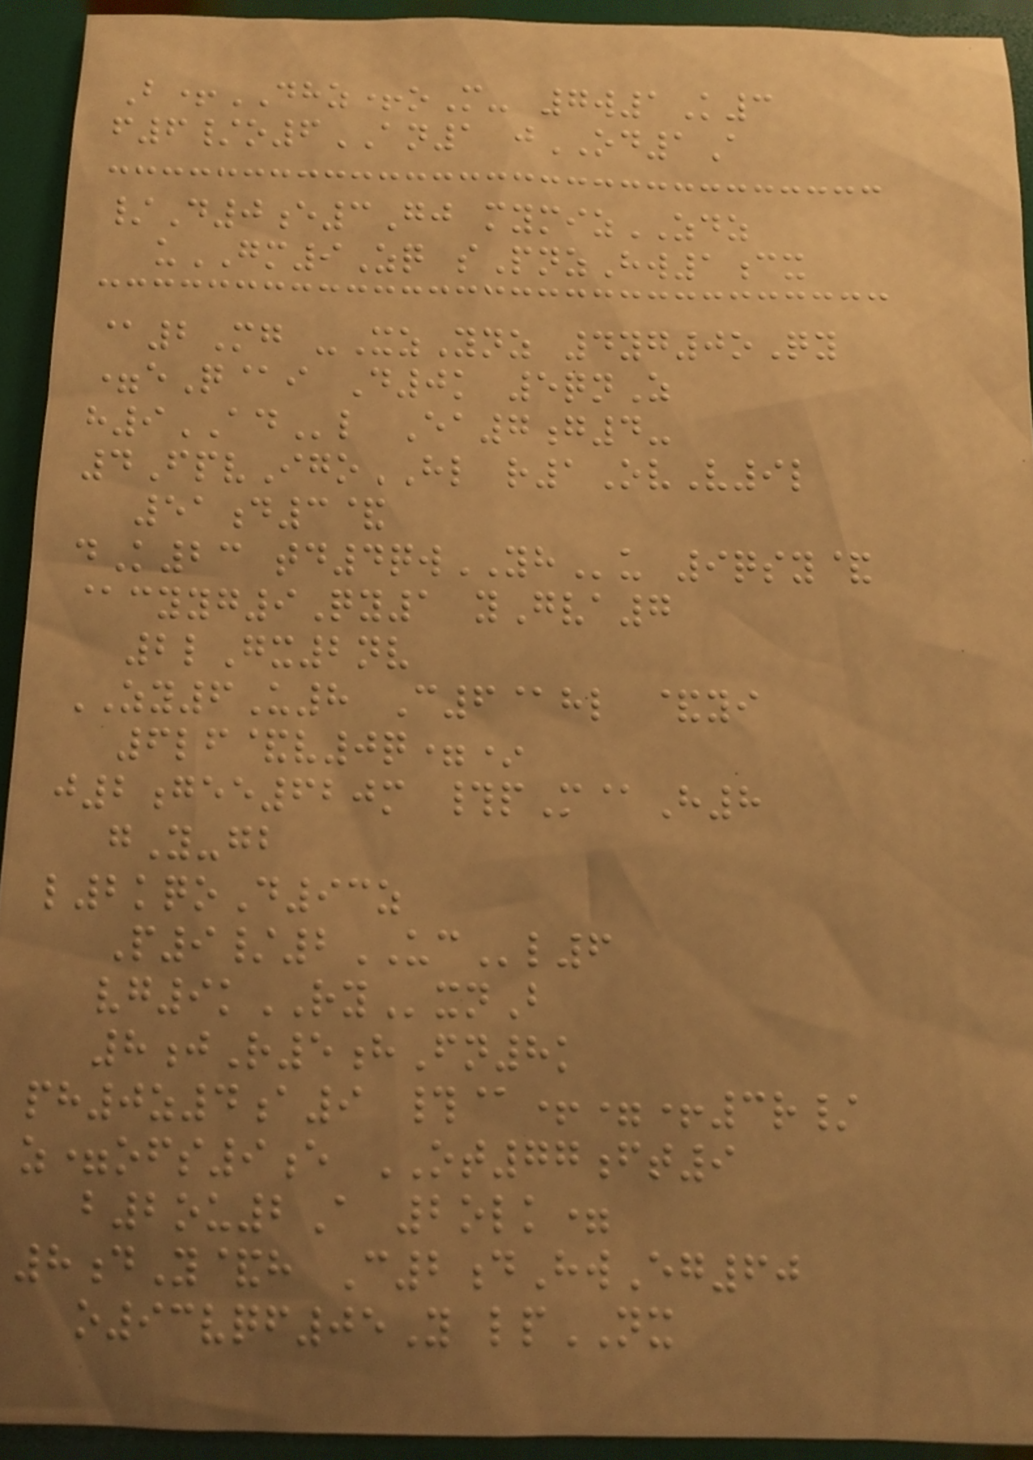B+DHZ+oM- 7w1K3
f6/o6AN1 jOD1A
/D0e3Gj mymizZDZ
uGM9Zq sPnzHw1cx
@2Mg -XzYnz 4yg0oQy
=eQ@i D0k 5qnZ
h9ADl Ea7g4-
4FpvIgoHL r1OvV9l
51d3&
dK23 td4qwYHu 9qsy&
@cyyg9Qy1 yGva7
2lGx2nv
ZY6U8 C6@hl &yi
6lf&v0q=*
j2gee620m #pM@H8
gY-gb
l2kqoD93z
P9/2UCl6
vg9kRYxnB
8jR5hFn8k
ph0z4a9 #@+=+3r/
z=ofs9e OT77ft9
b2ou2A 2olk=
8dY&h C2dHwEg60
o93vqf05Y lpNX
